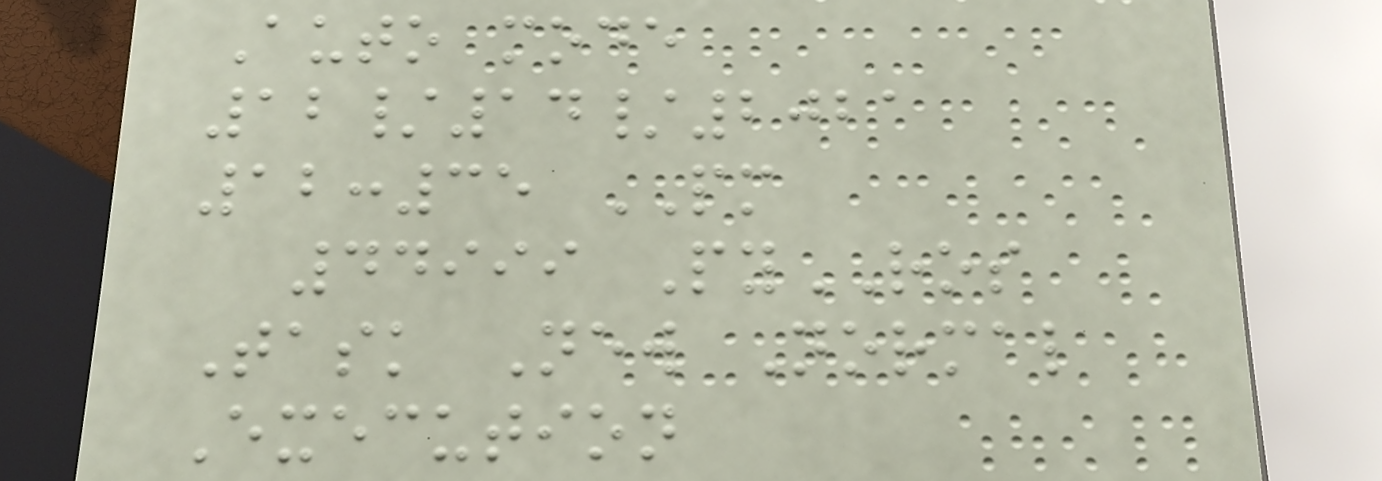Auto mode
12/14/2021
12:35 PM
44999 PyROS
Task New Normal
Execution
